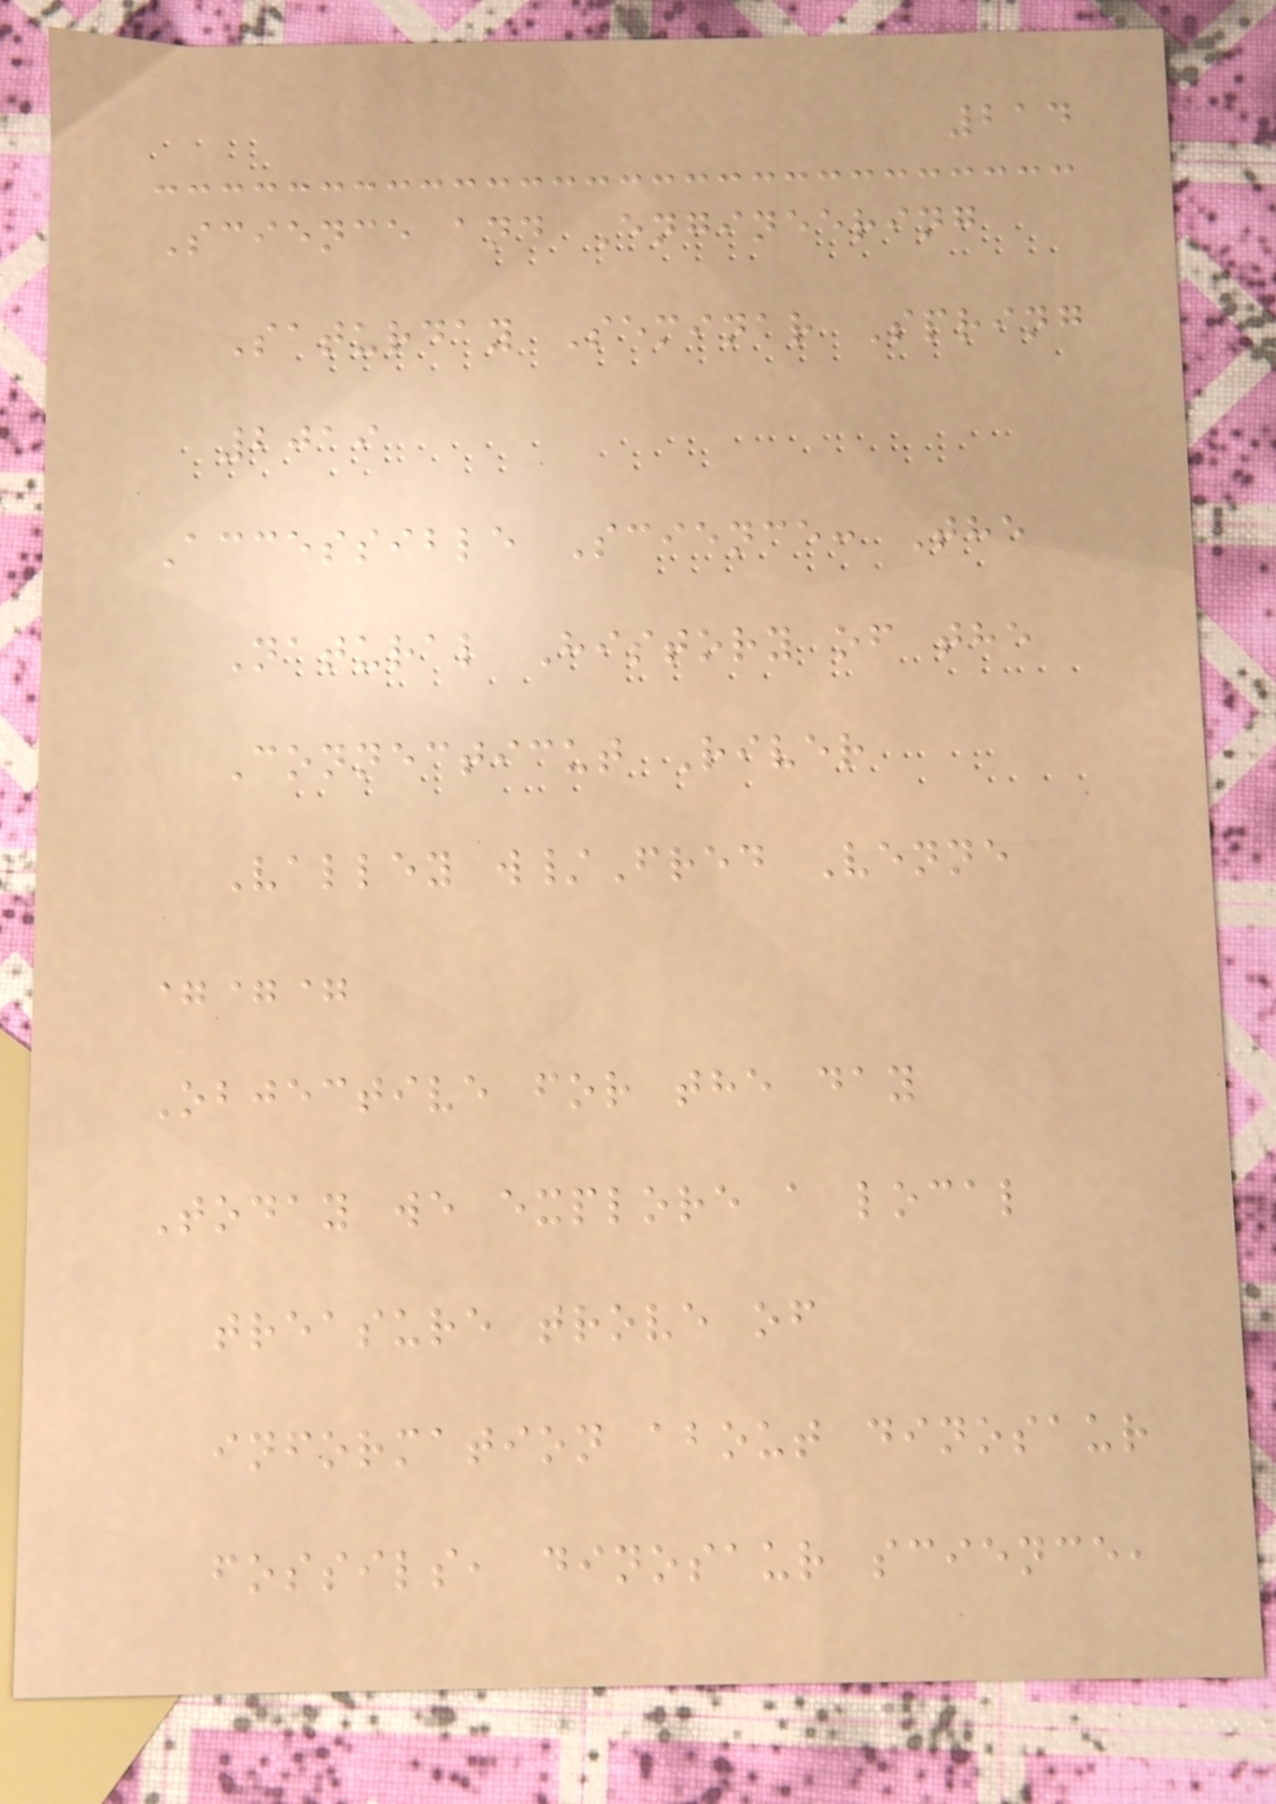214
Science and Engineering
Saturday Seminar Spring
2019
Accessible Science: The
Natural History of the
Connecticut River
Valley w/Fred Venne
===
Objective for the day
Today we explore a local
treasure trove of
information about dinosaur
fossils, dinosaur science,
